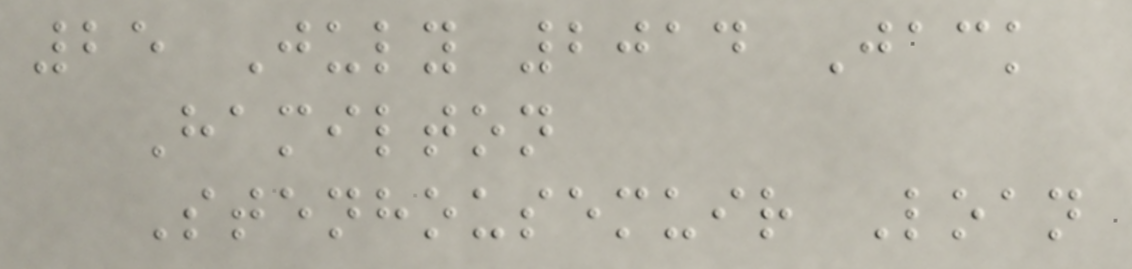25 July 2014 Jack
Hamilton
Stenhousemuir Loan
